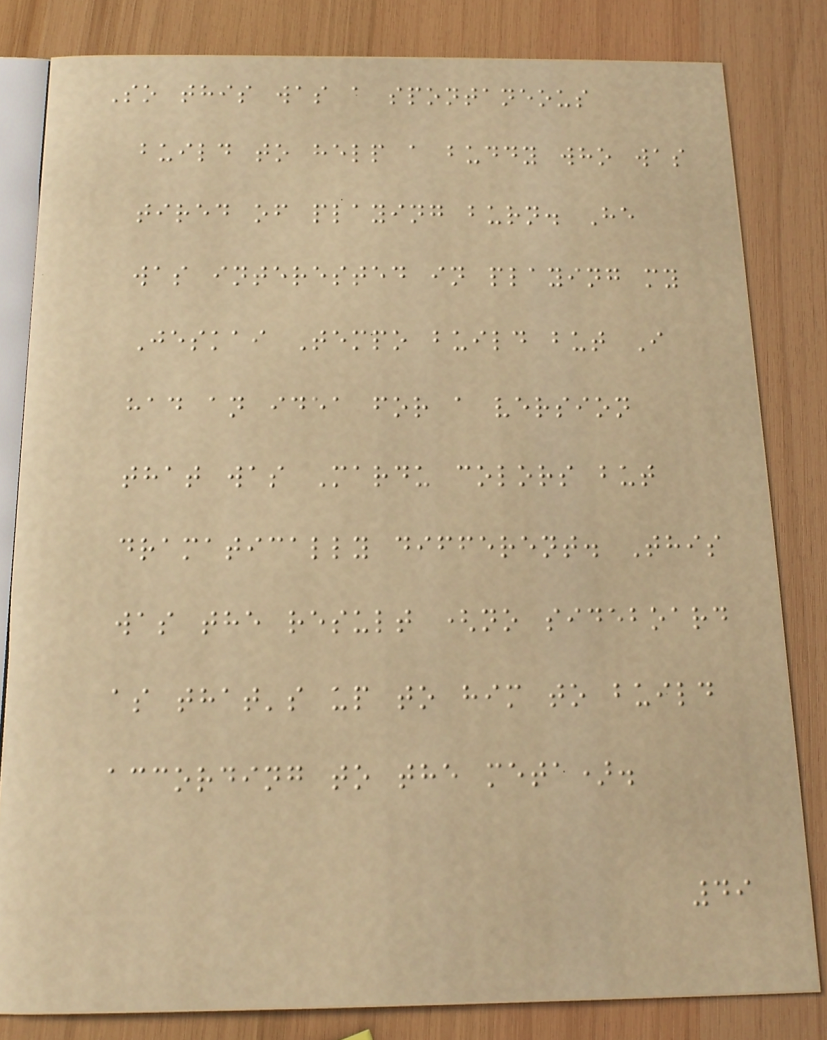So this was a spontaneous
build to help a buddy who was
tired of playing burn. He
was interested in playing my
Jeskai Tempo build but I
had an idea for a version
that was Mardu colors but
dramatically different. This
was the result (no sideboard
as that's up to him to build
according to the meta).
49
